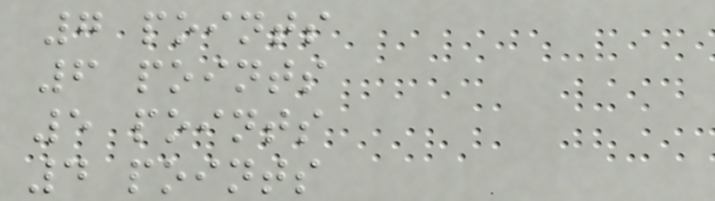7 points
6 points
5 points
4 points
